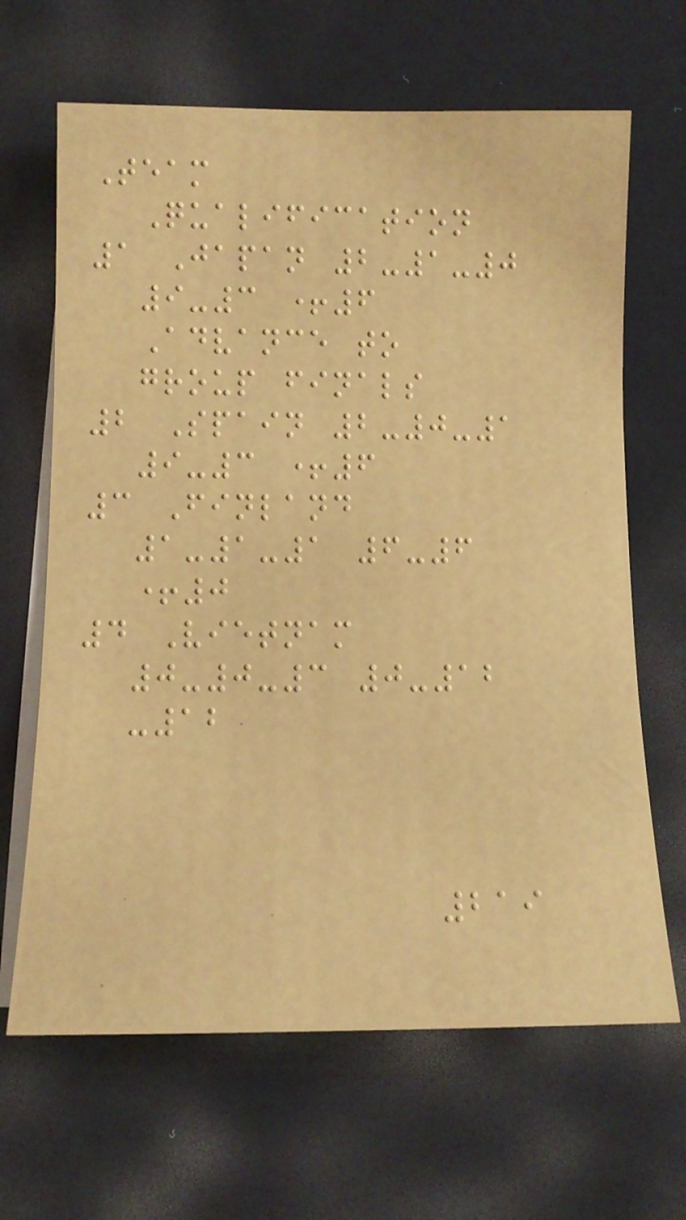Team
Qualification
1 Japan 2-1-0
9-3 +6
Advance to
group finals
2 Spain 2-0-1
9-3 +6
3 Finland
1-1-1 6-6
+0
4 Vietnam
0-0-3 0-12
-12
219
